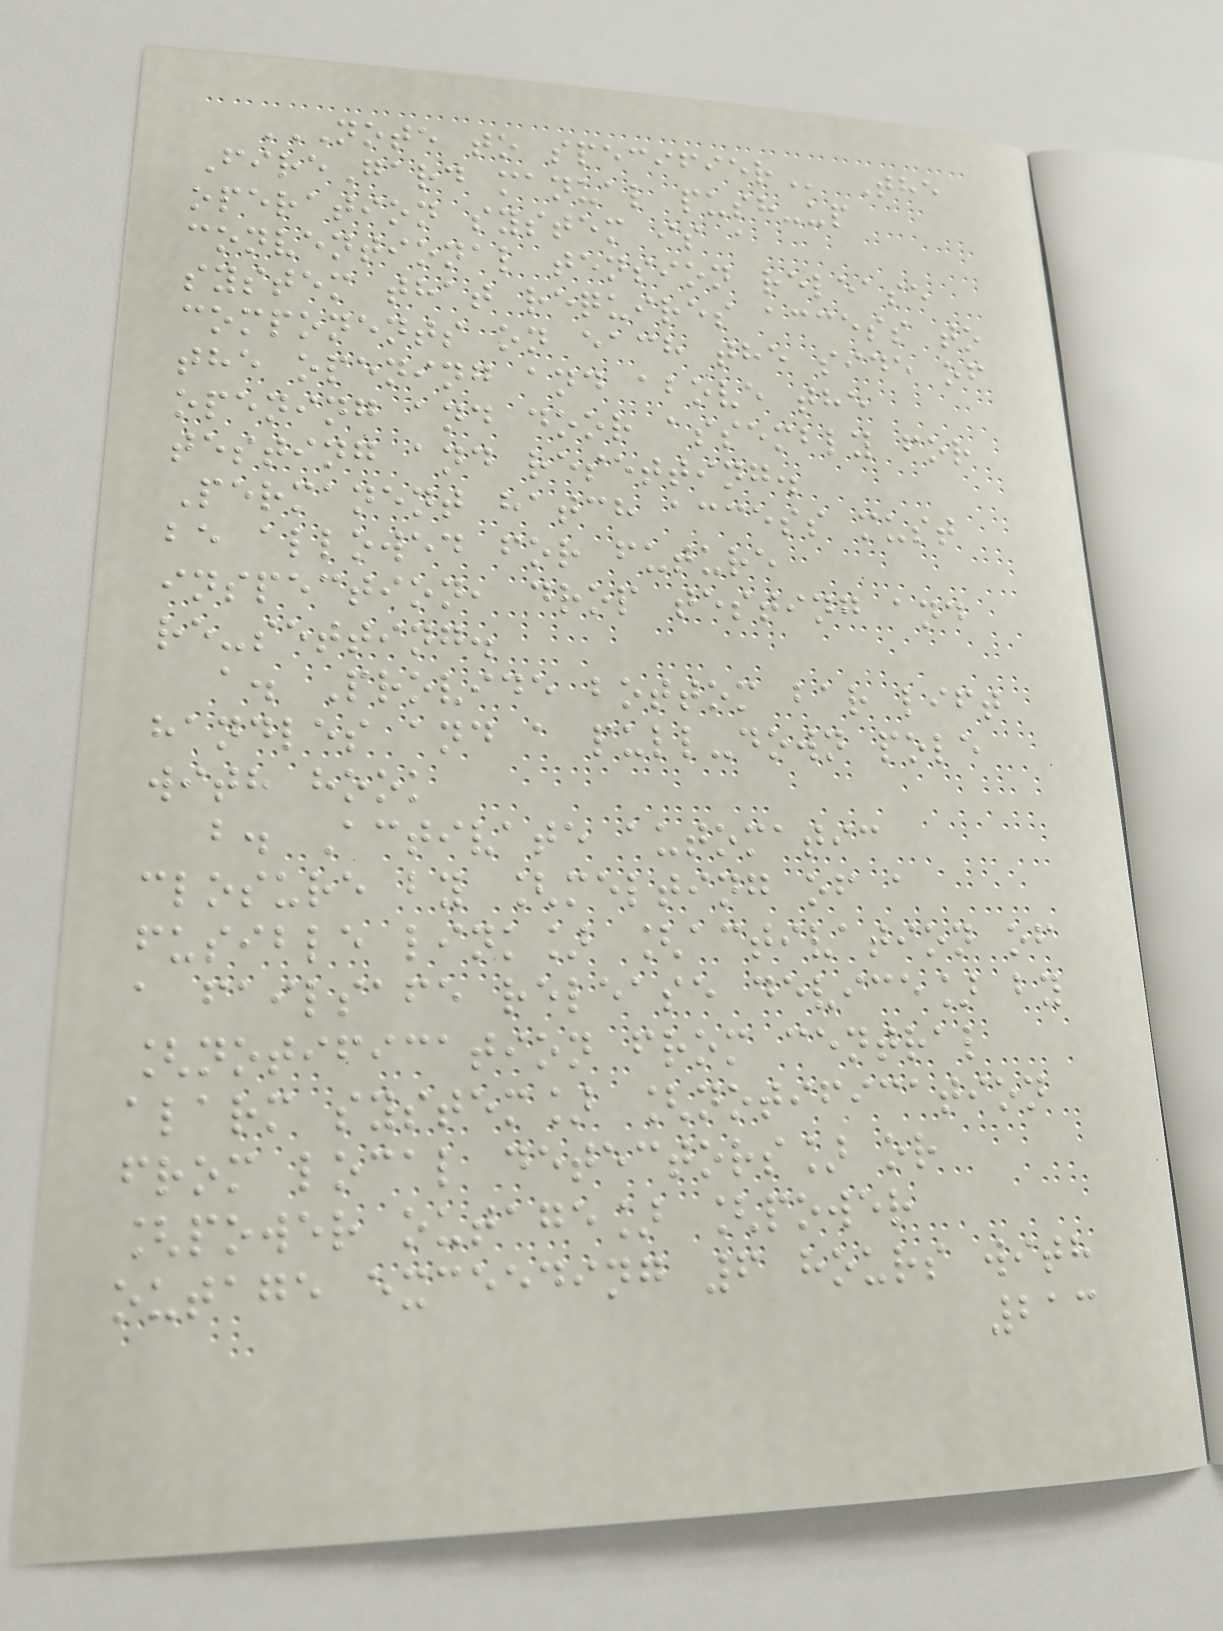NOTE TO SPECIFIER The
FireGard manual push-up
operation system is a
conventional tension release
system that requires access to
components on each the side of
the opening and above the
opening and door assembly for
testing and resetting.
Permanent hatch access must
be allowed for future
inspection, drop testing and
re-setting.
a. Provide bottom bar lift
handles and a pull-down pole
with hook
b. Activate automatic
closure by [melting of a
fusible link] [activation of
a failsafe release device] by
[notification from central
alarm system] [notification
from local detectors] or
[power outage] [power
outage exceeding 6 hours with
213
